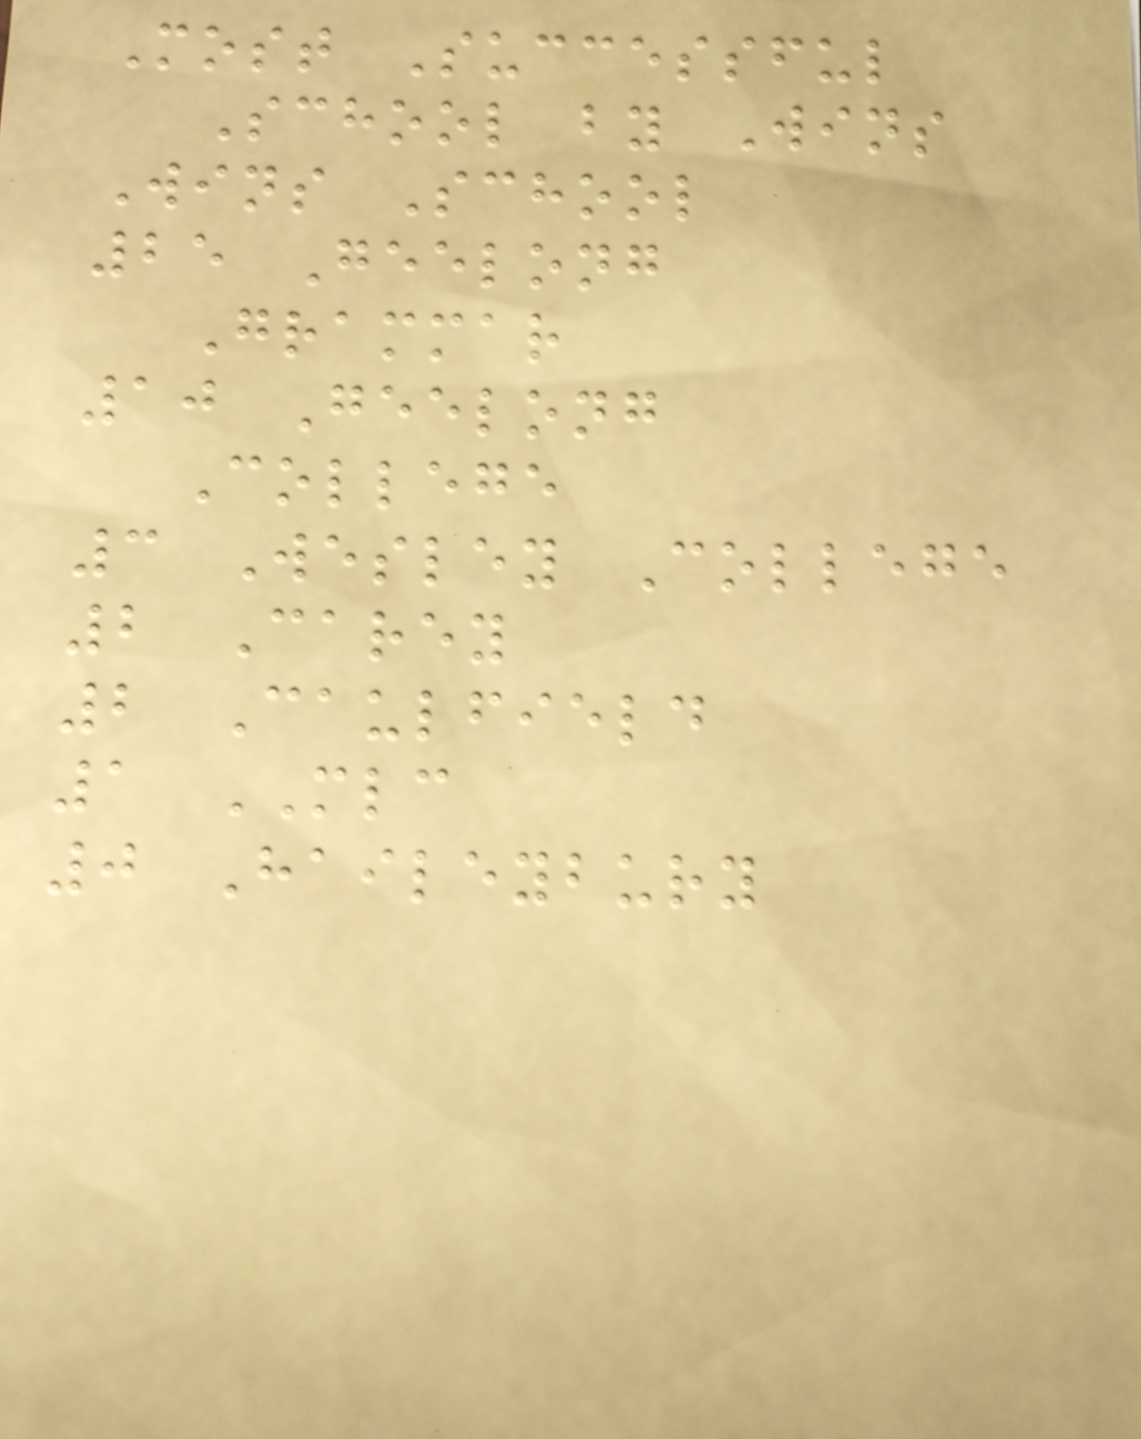Most Successful
School by Wins
Wins School
25 Geelong
Grammar
10 Geelong
College
3 Wesley College
2 Carey
2 Caulfield
1 MLC
0 Haileybury
